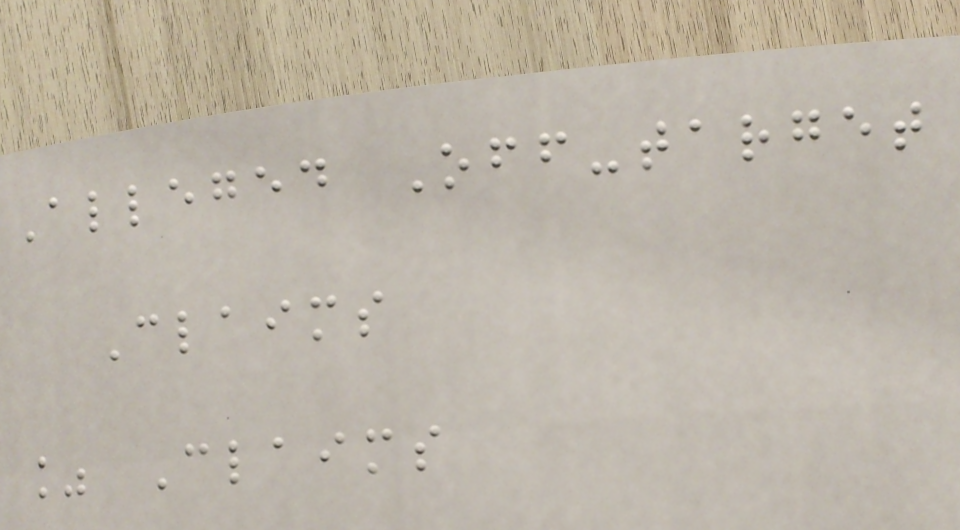Alleged Off-target
Claims
% Claims
